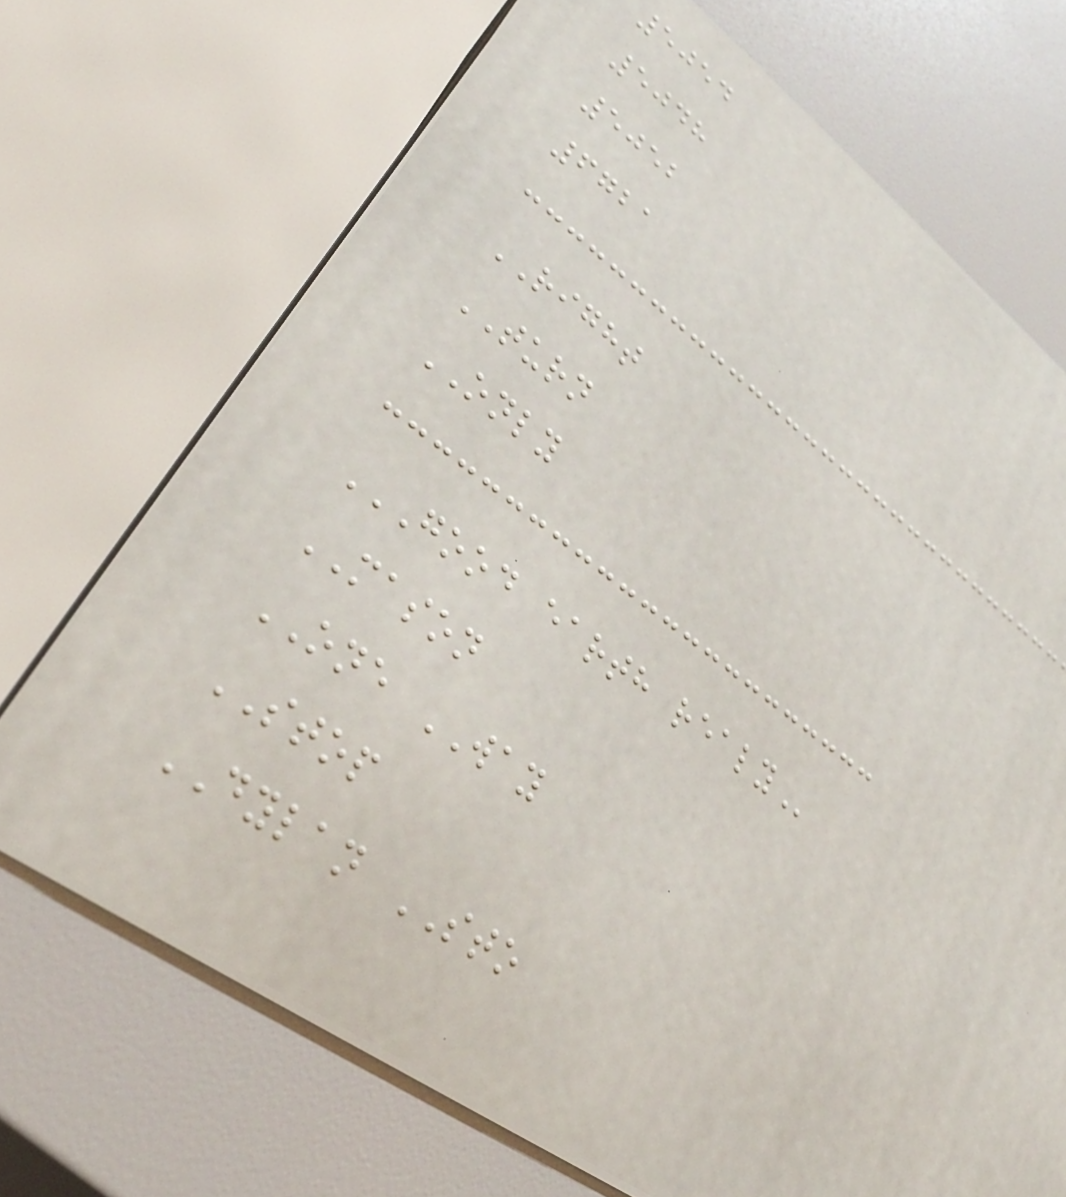5054
5048
5052
6721
RIGHT
TURN
ONLY
GOOD EARTH REALY
MASON
ONE WAY
STOP
DYLAN STO
